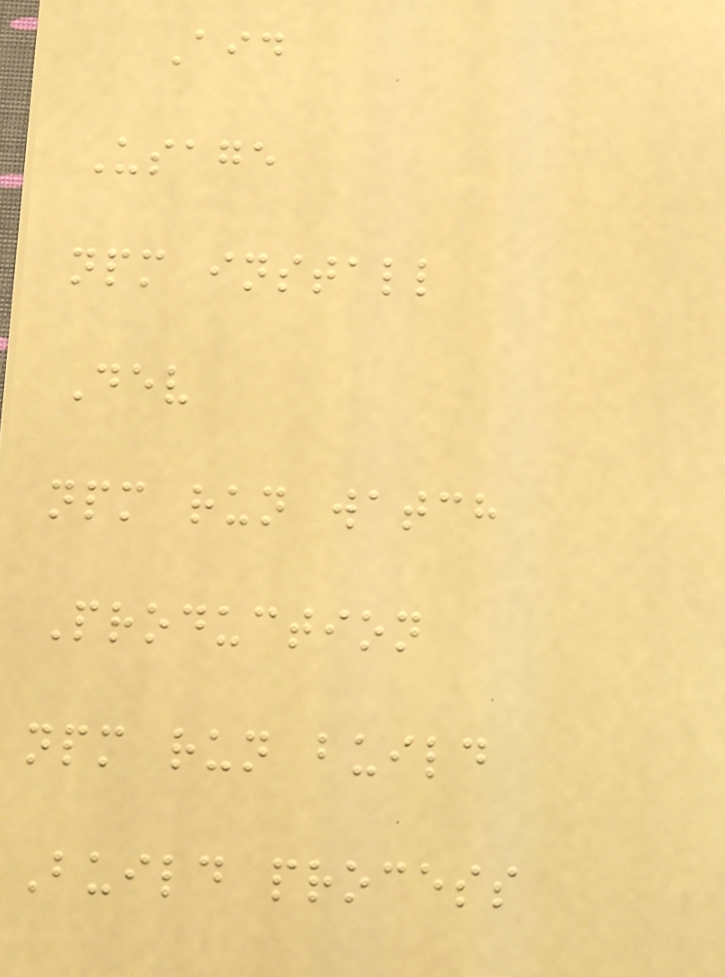Aid
Usage
npm install
Dev
npm run watch
Production
npm run build
Build process
